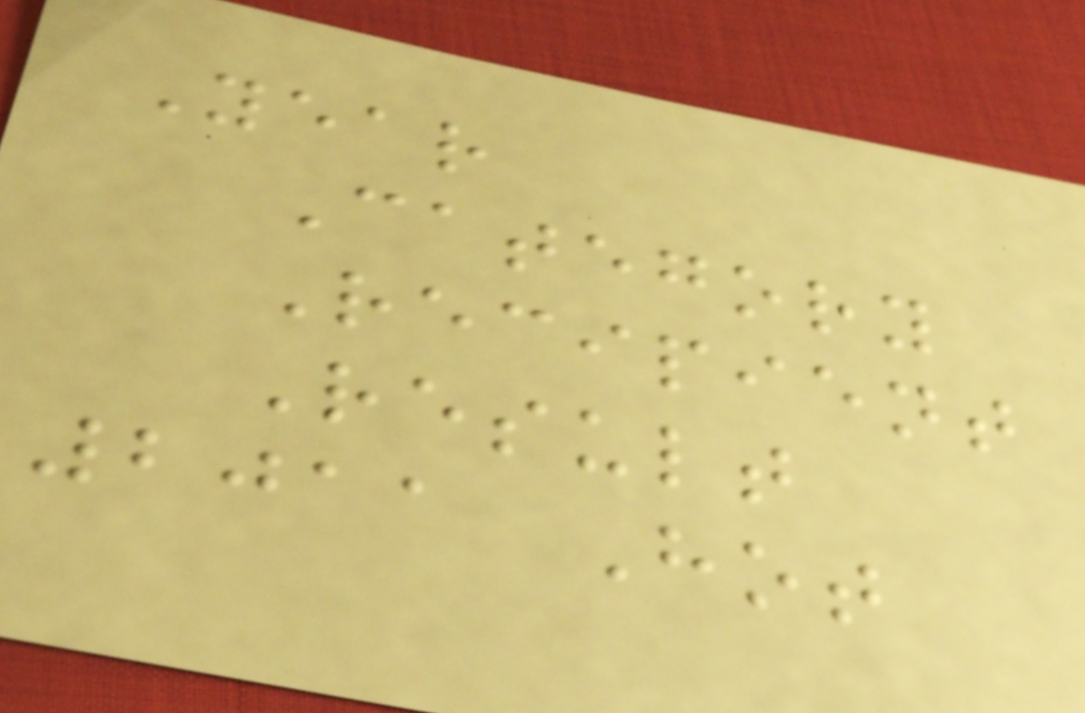Year
Category
Recipient
Result
2011 Hot
